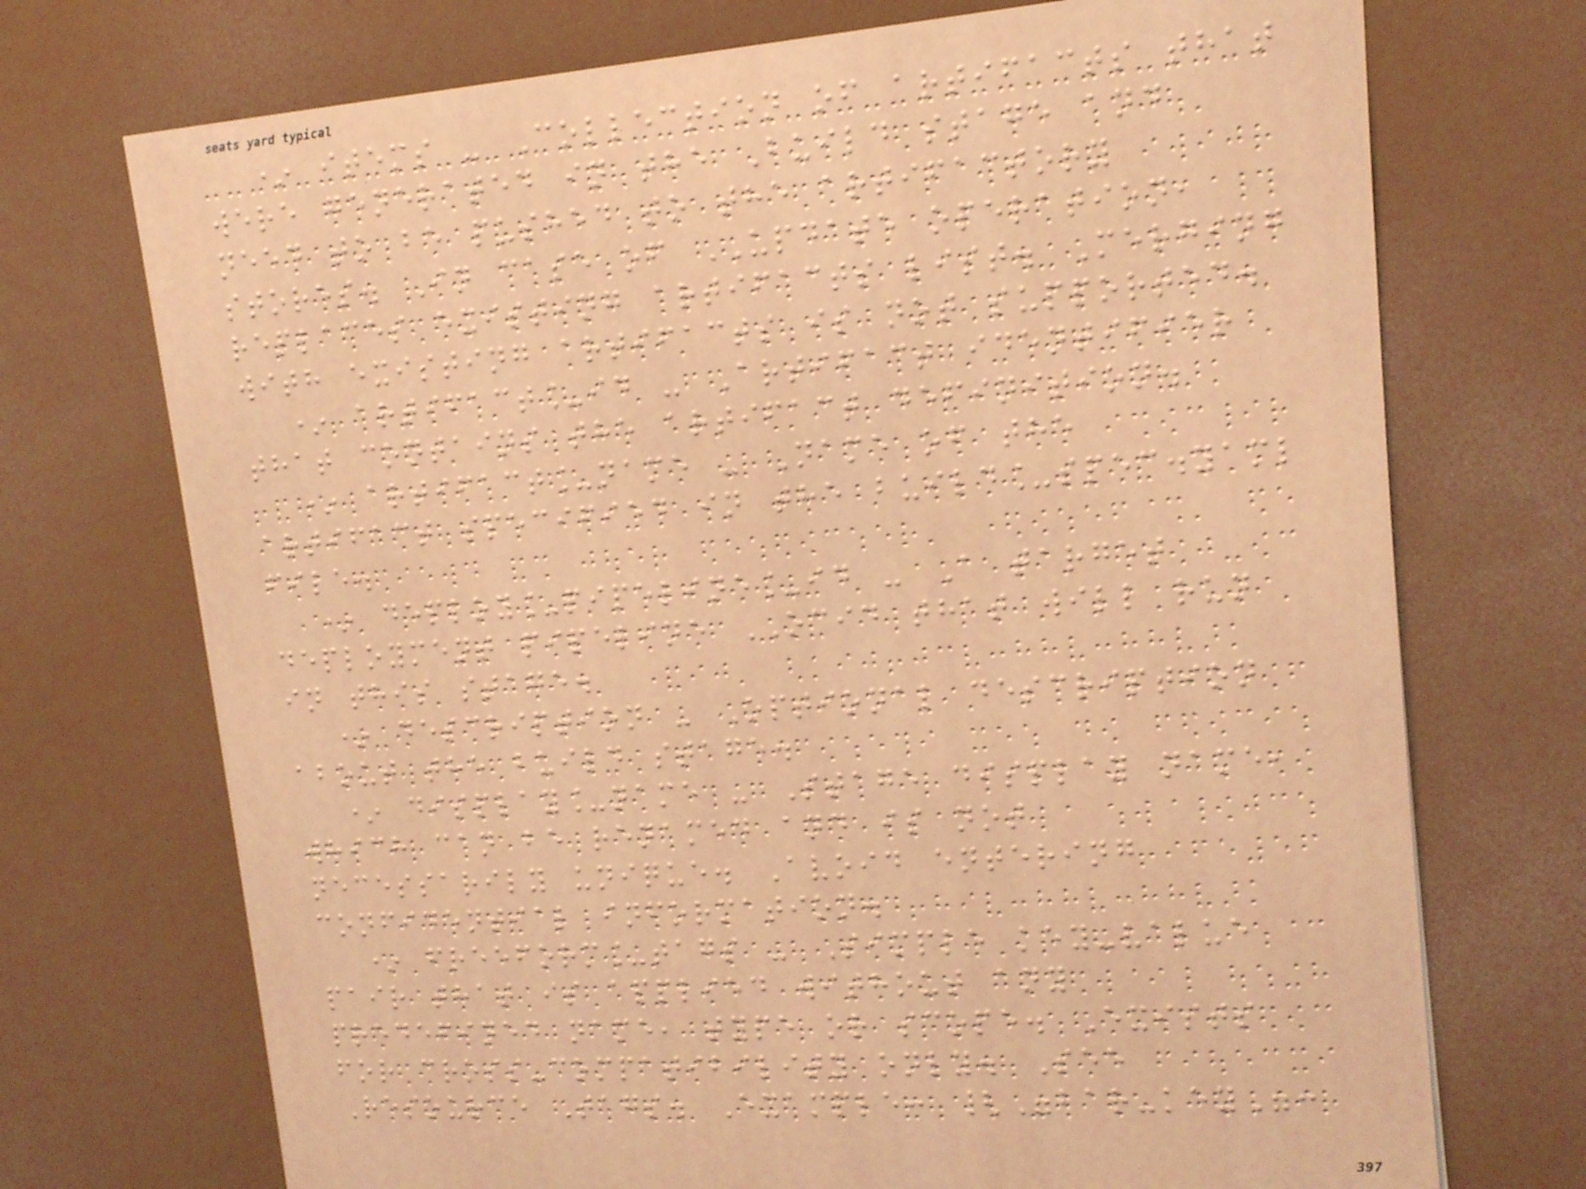* items - Collection of artifacts that
were generated in the Build stage and
need to be pushed to the artifactory
stores. In case of UPDATE operation,
replaces existing artifacts list. Merging
with existing artifacts is not supported.
* artifact_id - Artifact identifier
that contains the artifact definition.
* artifact_name - Name of the
artifact specified in the build_spec.yaml
file.
* deploy_pipeline_id - A target
deployment pipeline OCID that will run
in this stage.
* description - Optional description
about the build stage.
* display_name - Stage display name,
which can be renamed and is not
necessarily unique. Avoid entering
confidential information.
* freeform_tags - Simple key-value
pair that is applied without any
predefined name, type or scope. Exists
for cross-compatibility only. See
Resource Tags. Example: {"bar-key":
